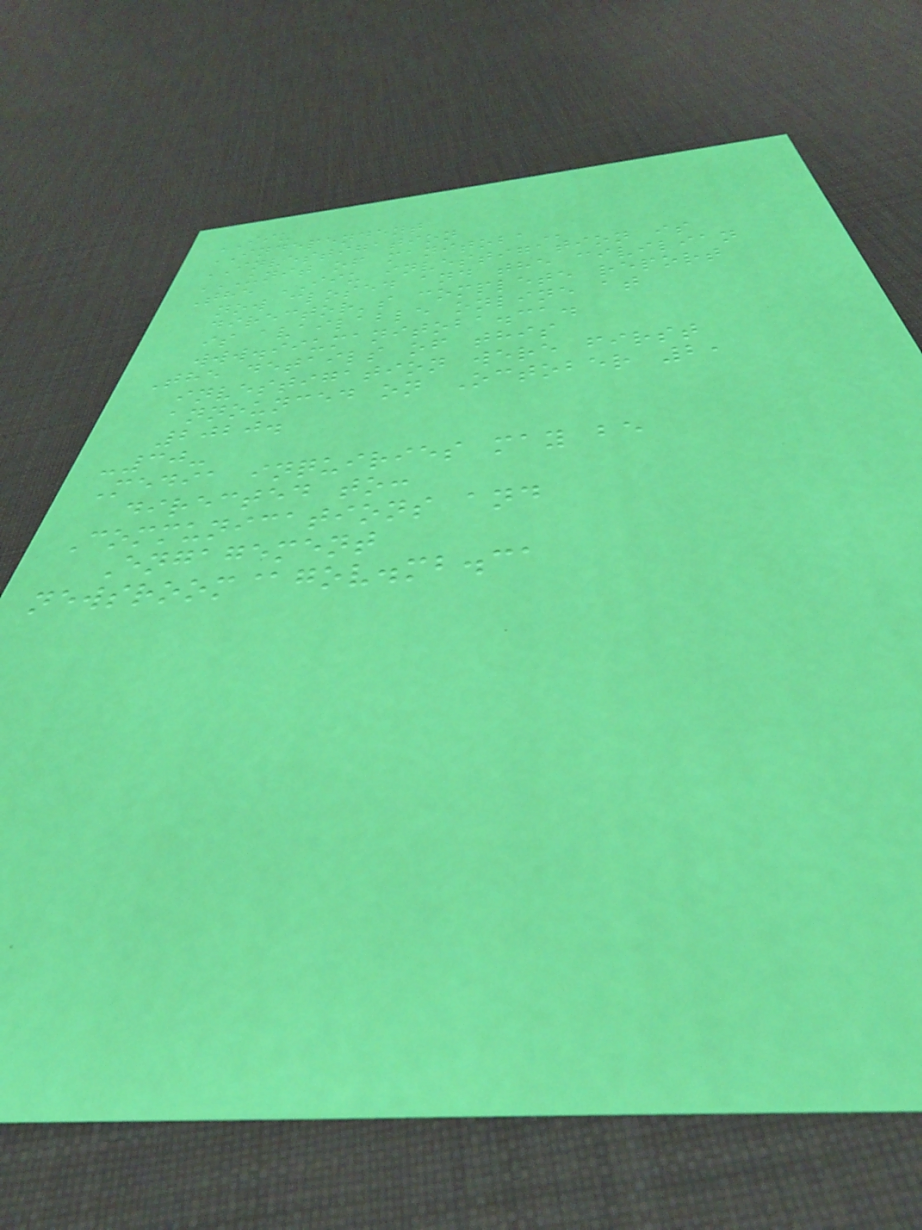IIU
INDEPENDENT
INVESTIGATION
UNIT OF MANITOBA
The IIU investigation is
now closed and the civilian
director's complete report
is available online at
www.iiumanitoba.ca.
The details of this
investigation were first
announced on October 2,
2020.
-30-
Media inquiries may be
directed to:
Communications and
Engagement
newsroom@gov.mb.ca
